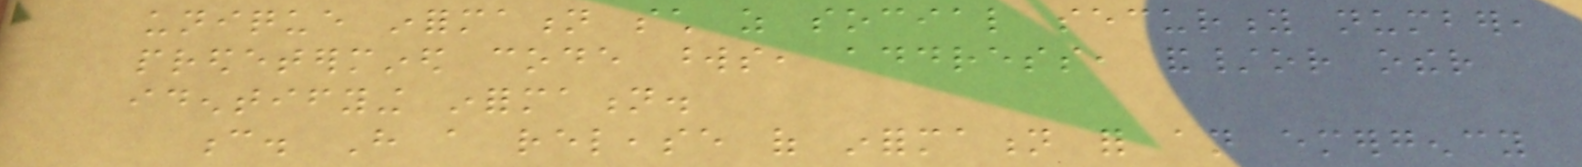unique information such as social security number,
predetermined code words, address, and/or other
identifying information.
c. Have a release of information for an emergency
